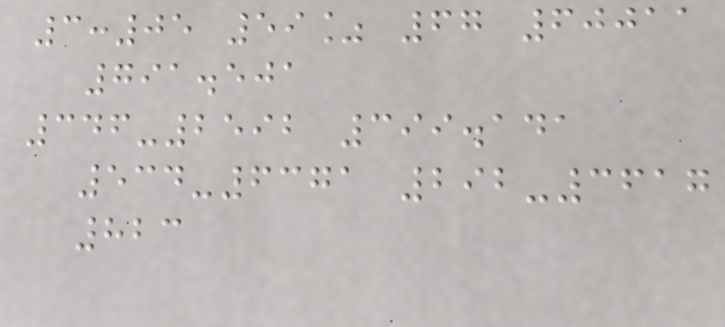3:05 59% 67 60011
791.501
346-2592 399.141
534-6371 292-3617
823
